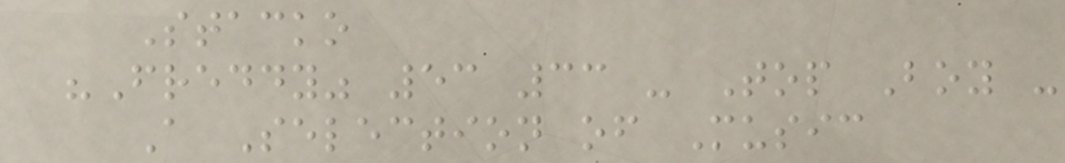Stacko
"Freddy" 53 33 - Top Boy -
A Selection of Music
